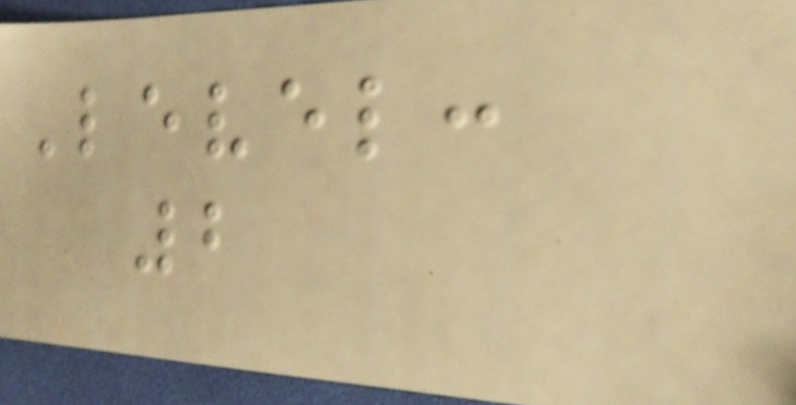Level:
2
